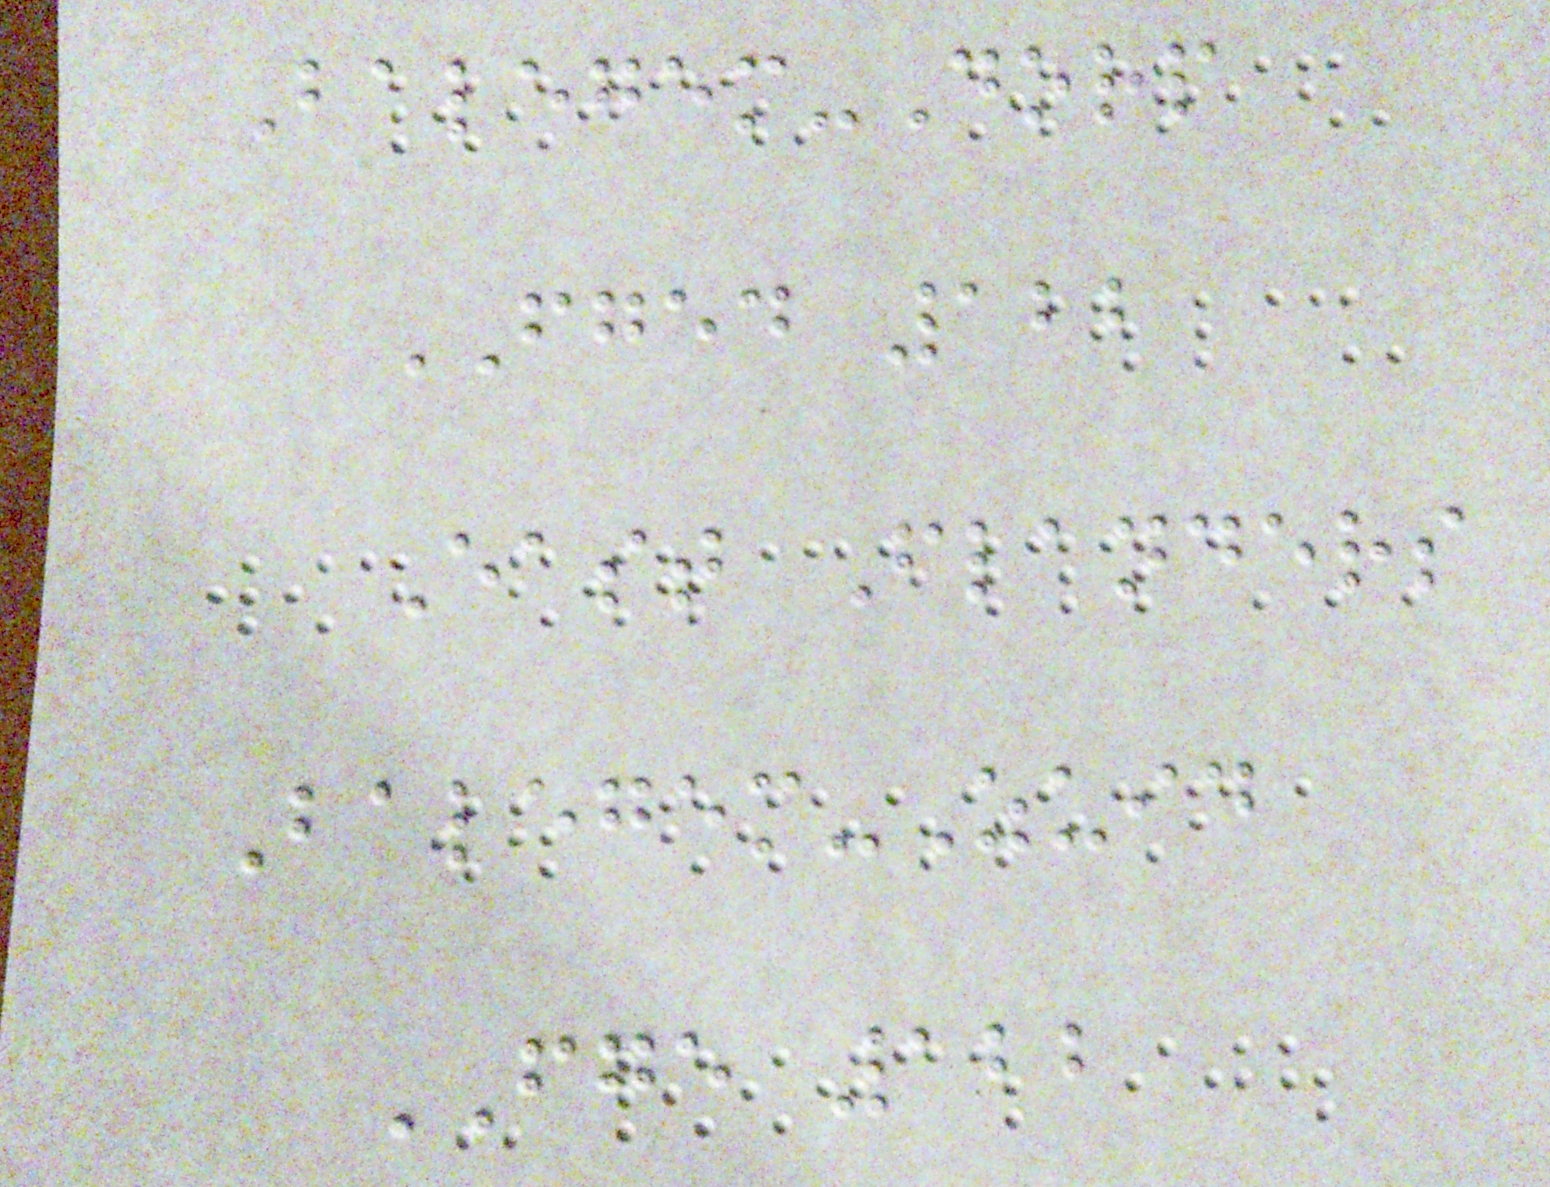Balegem-Dorp
FGED 122
East Flanders
Balegem-Zuid
FGE 122
